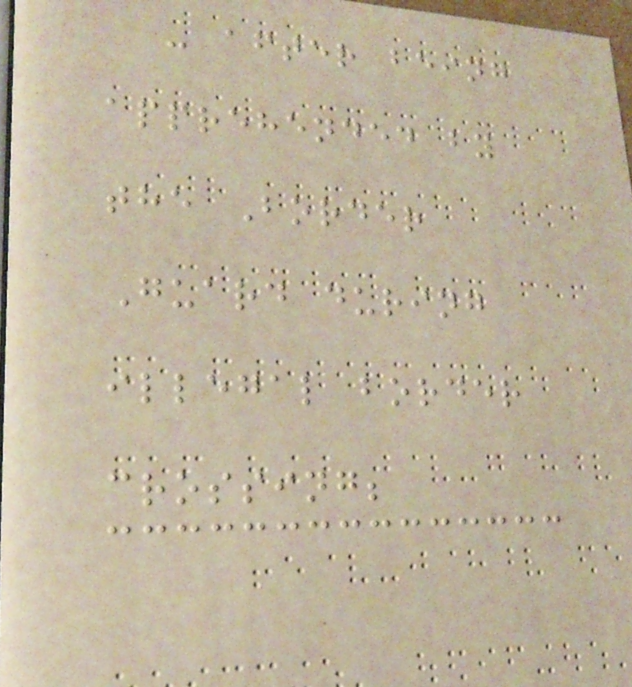- after being
apprehended by
the Border
Guard during
illegal border
crossing;
